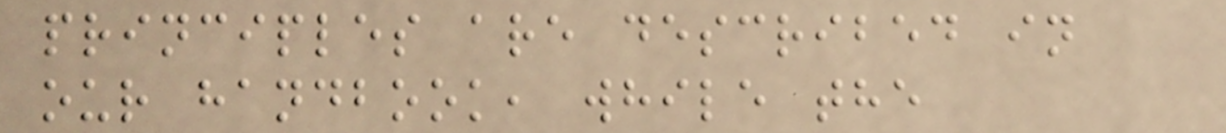principles are described in
our handbook, while the
